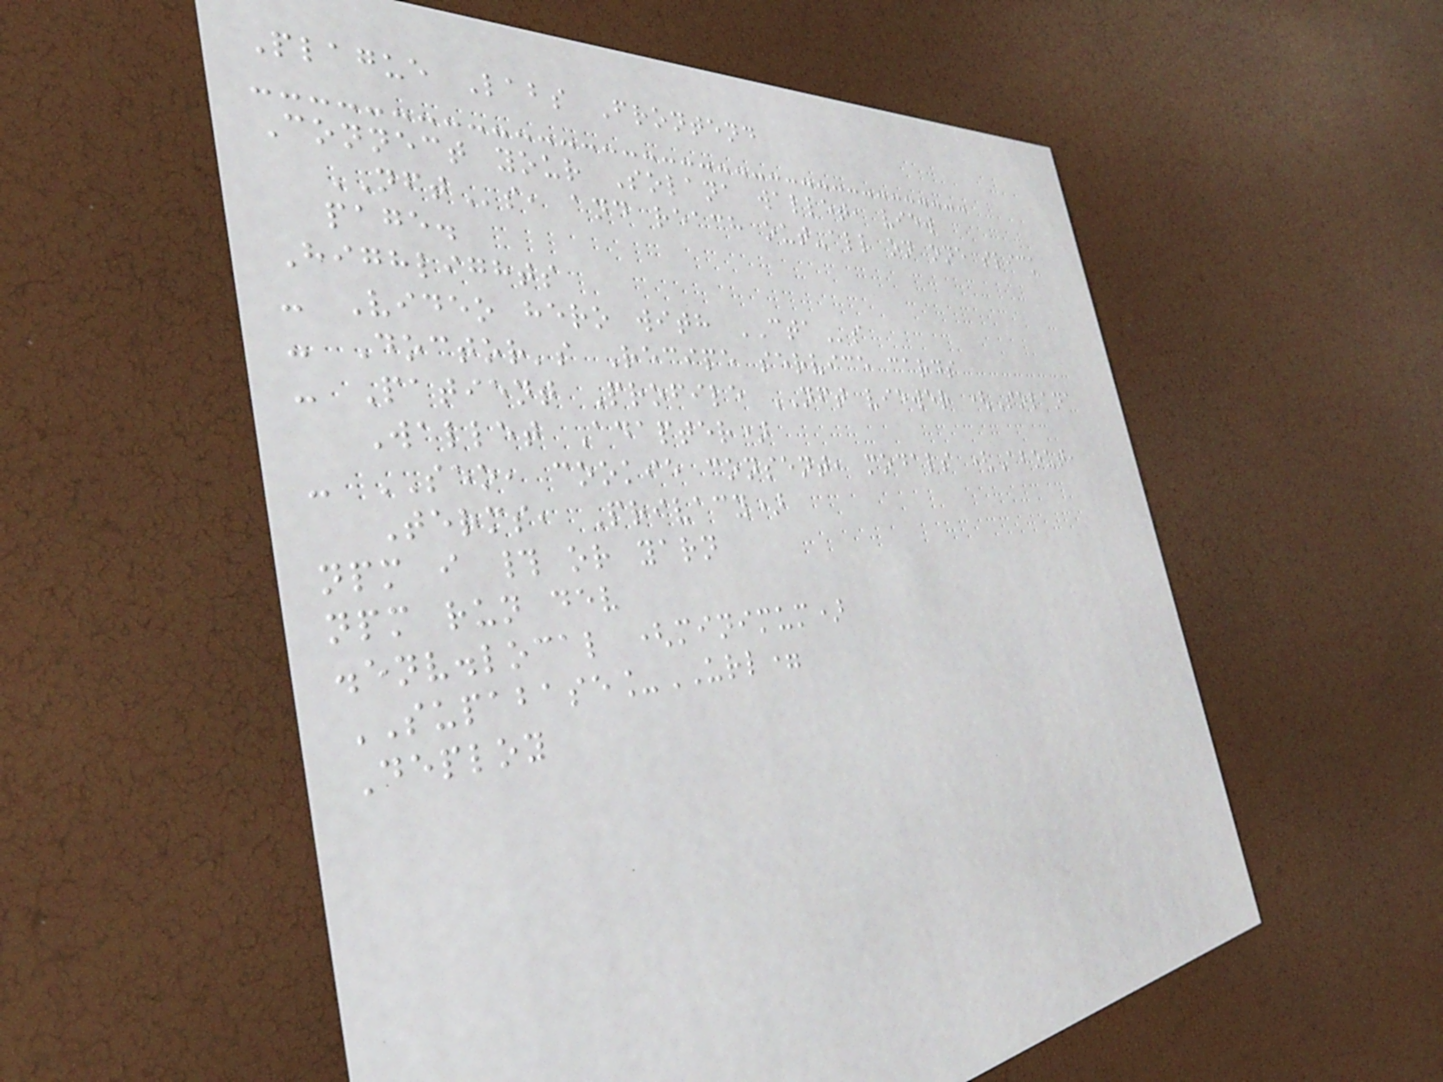Plague Labs Frontend
Connect your Solana wallet, view
NFTs, and reach out-all on one slick
page.
Highlights
- Video hero with CTAs
- Doctor's Recipe service cards
- Patient Profile NFT viewer (Solana
Wallet Adapter)
- SEO, cookie consent, modals (About,
Terms, Privacy)
npm i # or yarn
npm run dev
.env.local (minimum)
SUPABASE_URL=
Deploy
